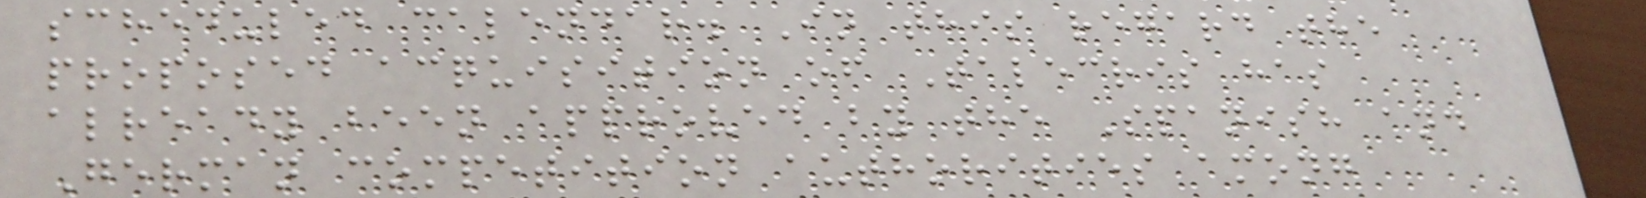scheduled calendar. In this regard the
proposed acquisition of Talecris has
already been approved by the Spanish and
German competition authorities among
